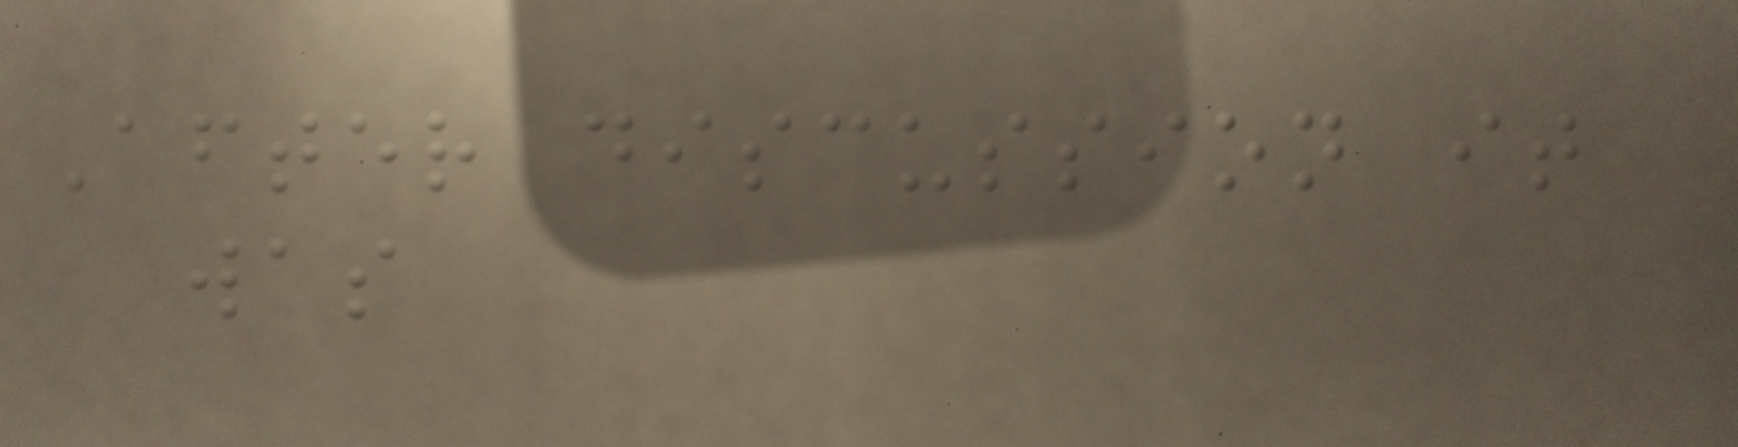After discussion it
was
